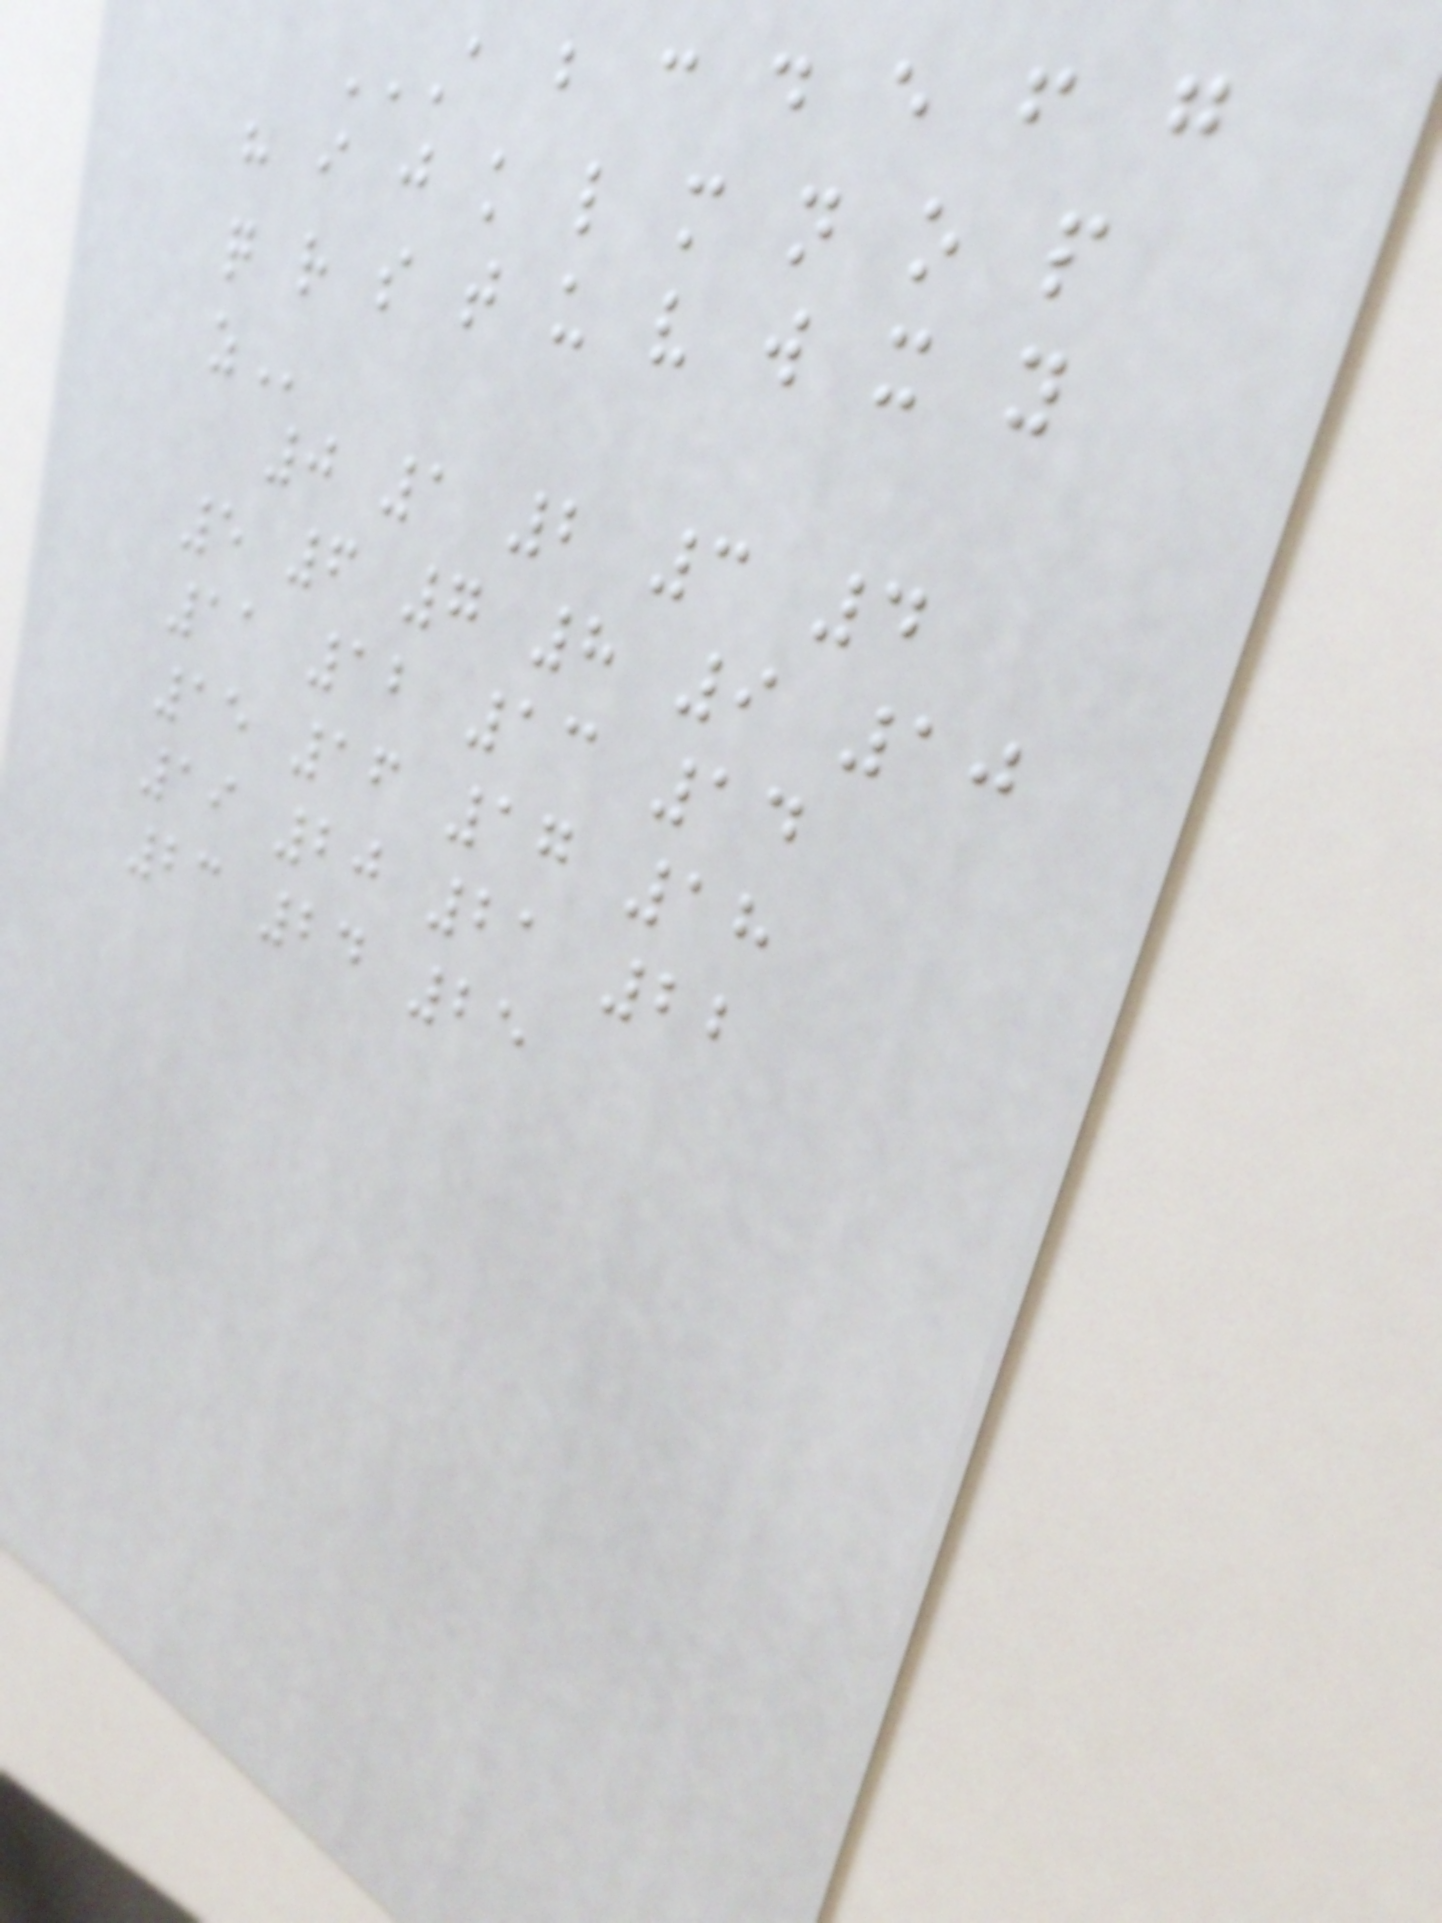A B C D E F G
H I J K L M N O P
Q R S T U V W X Y
Z
0 1 2 3 4
5 6 7 8 9 10
11 12 13 14
15 16 17 18
19 20 21 22
23 24 25
